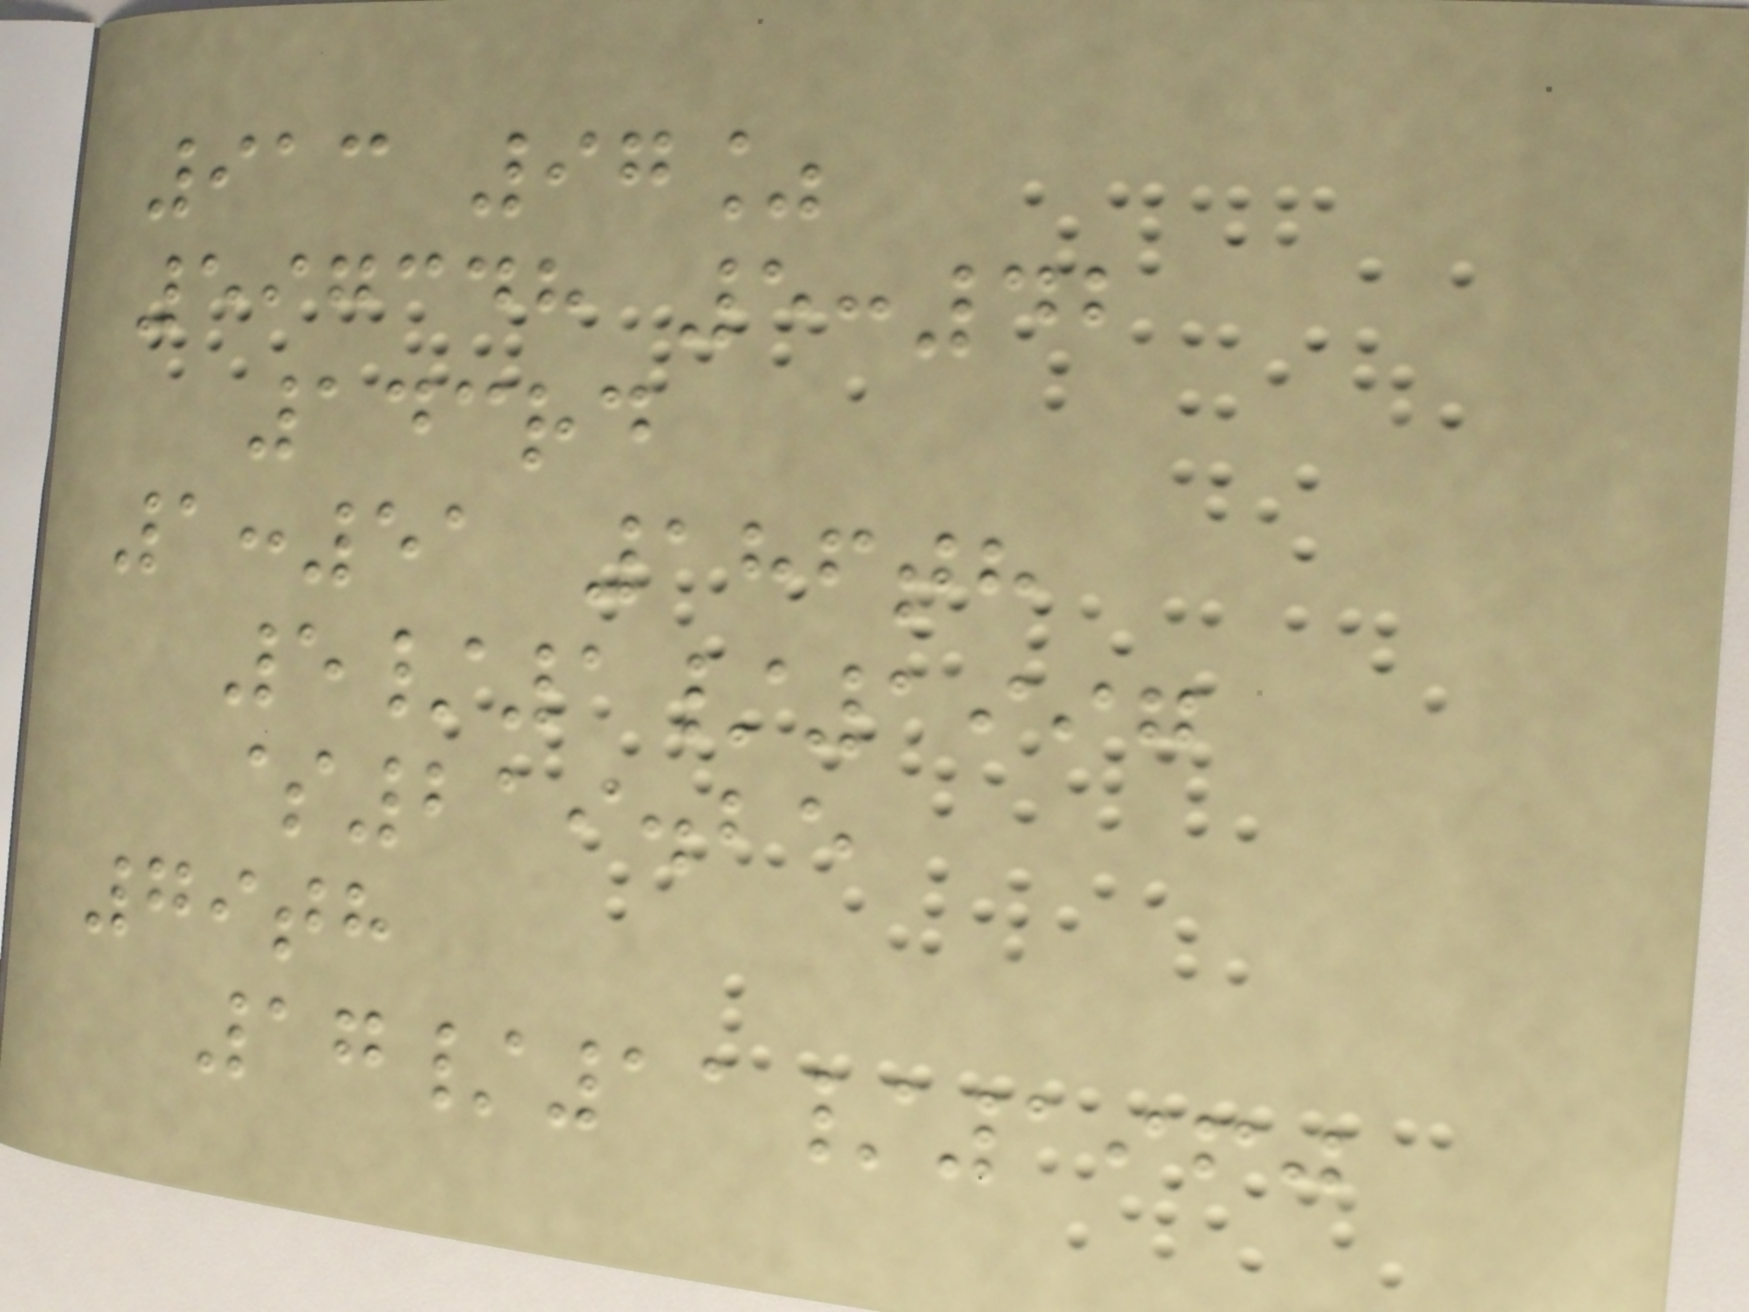913 97%
597348 5:42
143rd
1:51 186th
5/1/1997
$219.25
79th
17/11/1960
